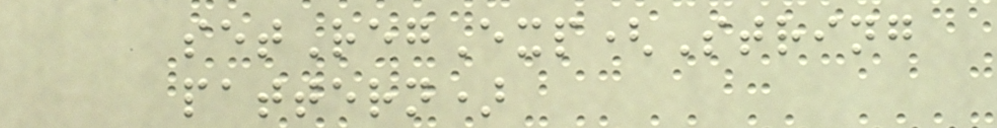setRegExp(String
pattern)
